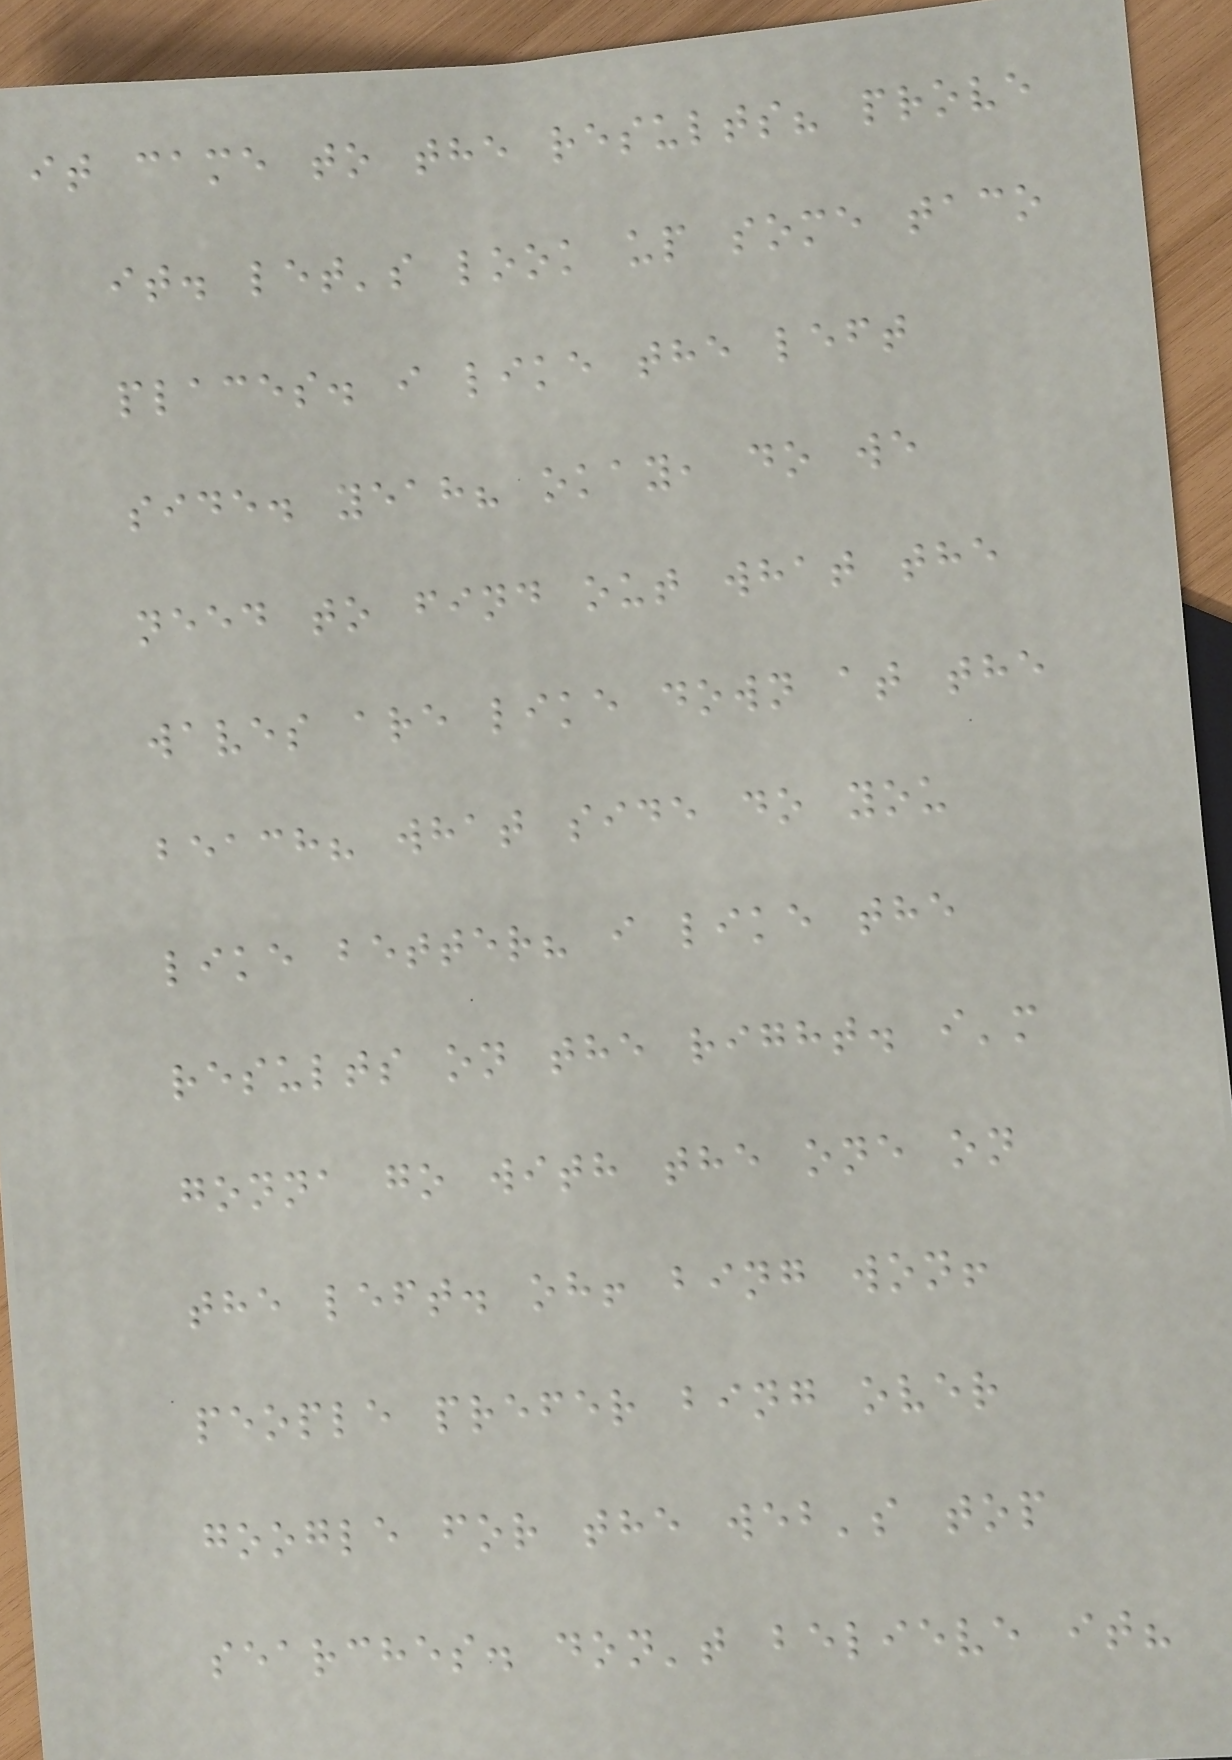it came to the results? prove
it. let's look up some taco
places. i like the left
side. yeah? okay, do we
need to find out what the
waves are like down at the
beach? what side do you
like better? i like the
results on the right. i'm
gonna go with the one on
the left. oh! bing won!
people prefer bing over
google for the web's top
searches. don't believe it?
